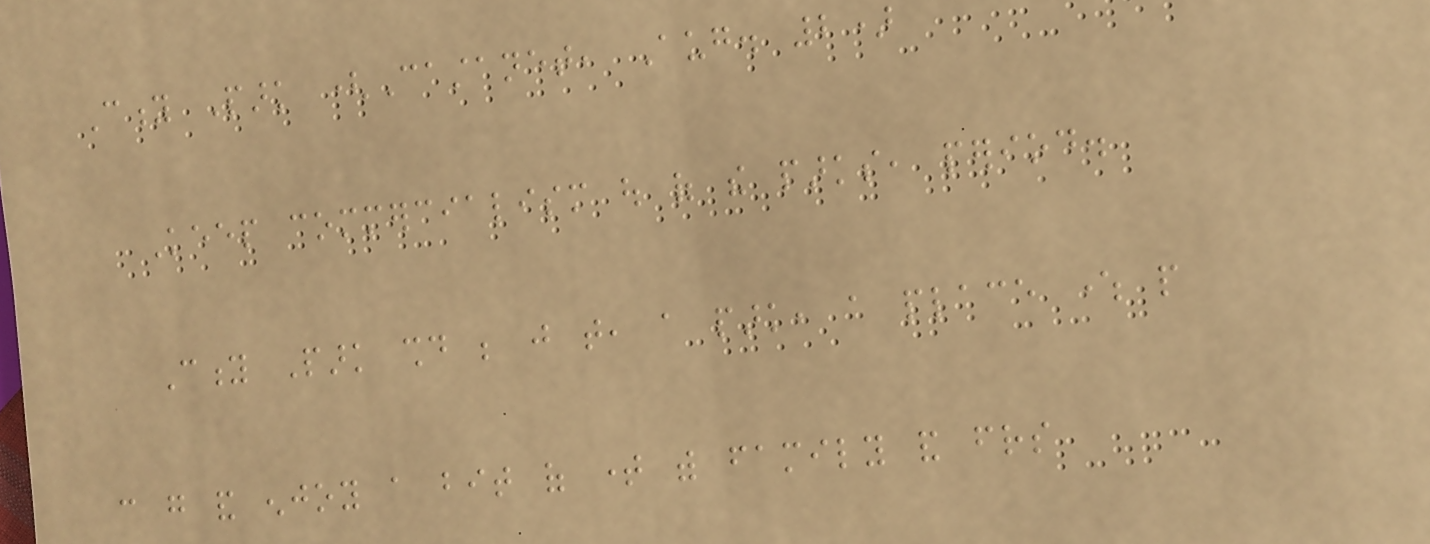City Park (Castanet, Aug. 2)
Keep commercialism out of the parks, period.
City Park should be just that, a park, a place where people
can go and enjoy a bit of time with family and friends
